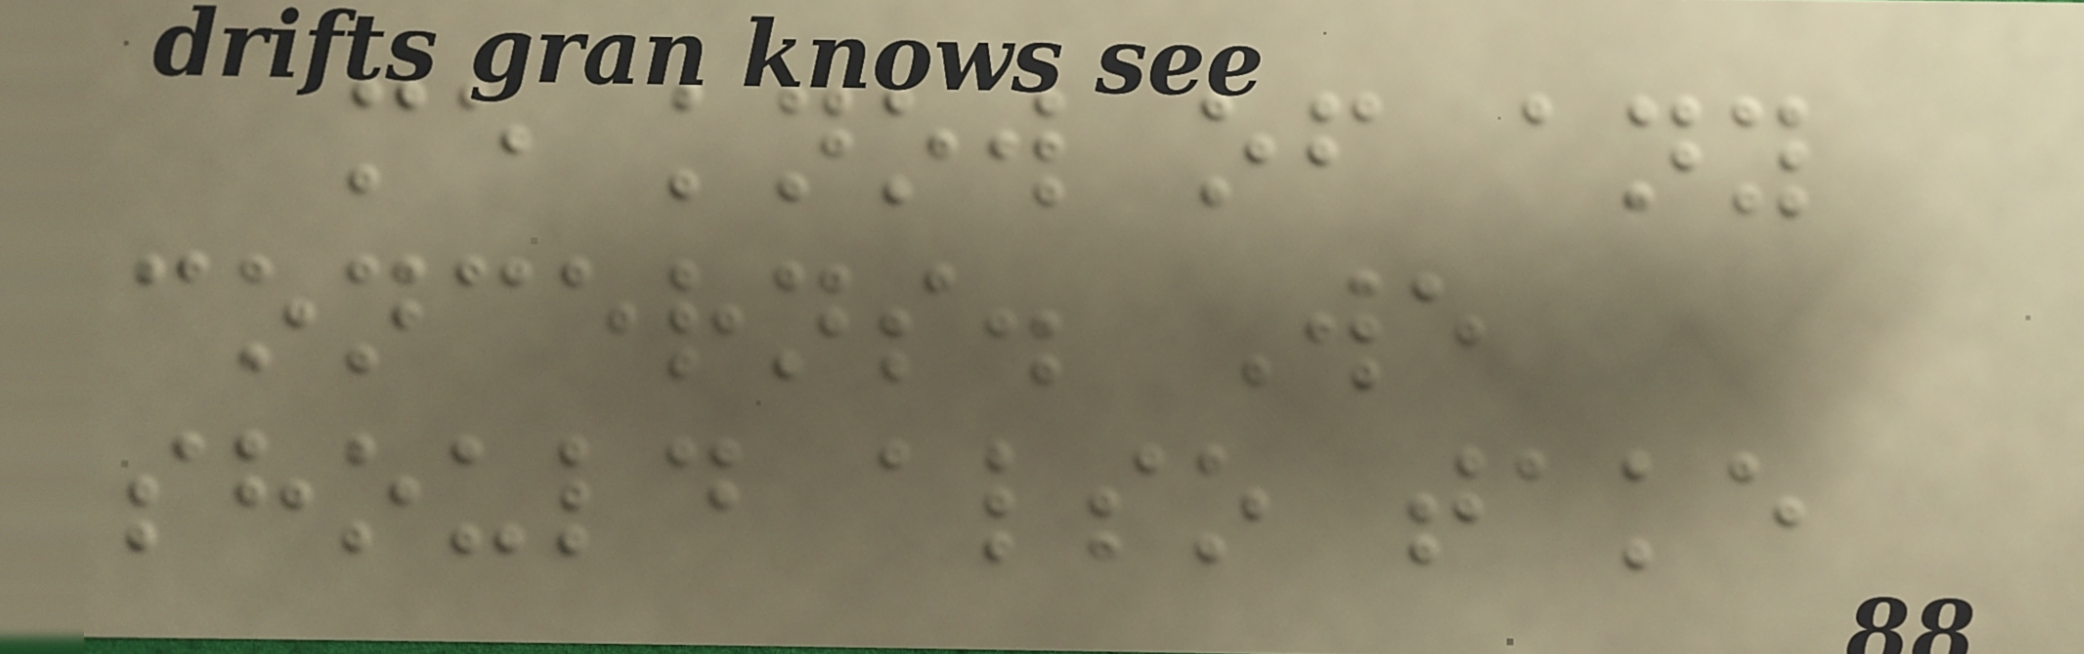me know of any
concerns. We
should also take
